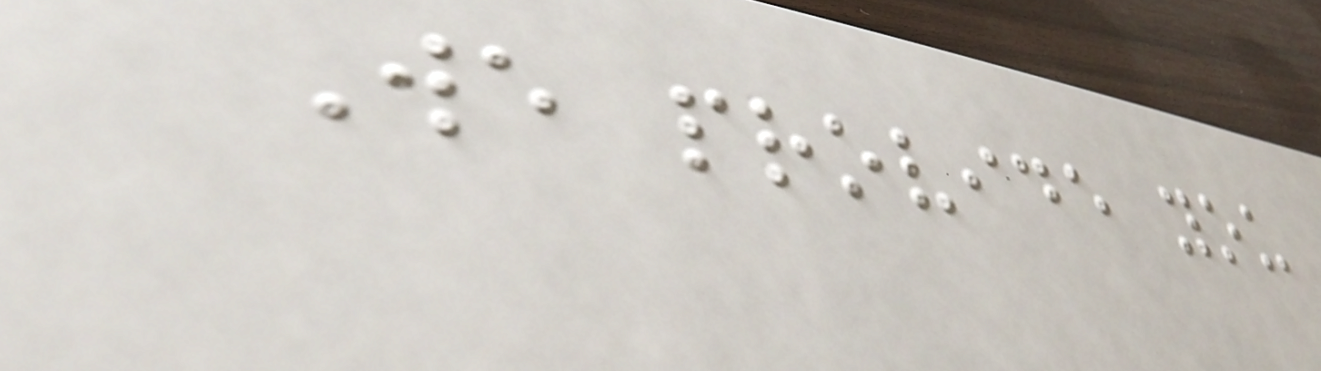We provide you
